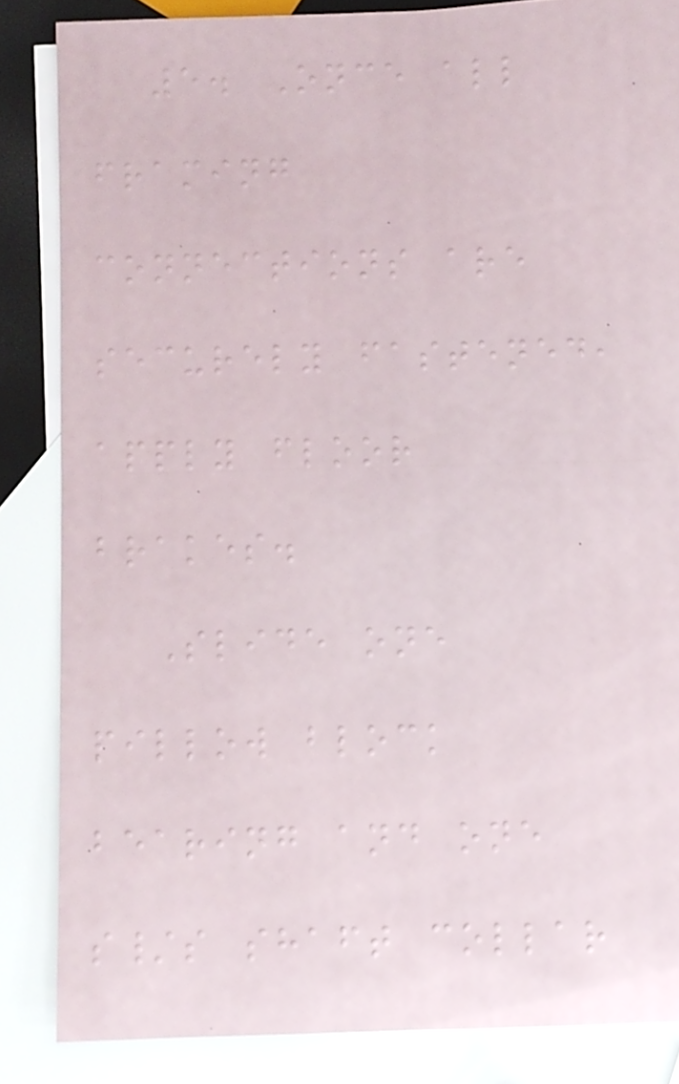5. Once all
framing
connections are
securely fastened,
apply floor
brakes.
Slide one
pillow block
bearing and one
s/s shaft collar
